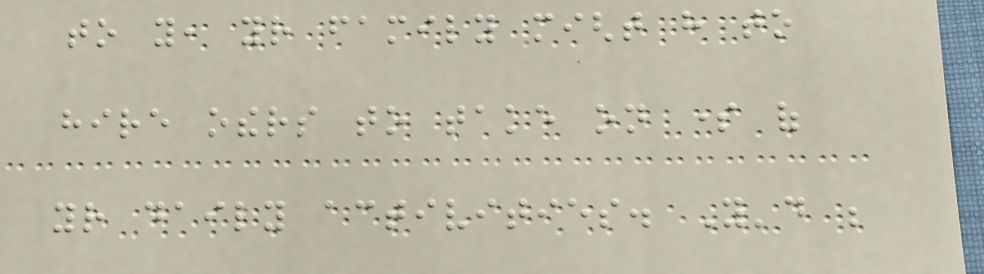to you, your family might have to
hire others to take on some of
your daily activities. You'd be
